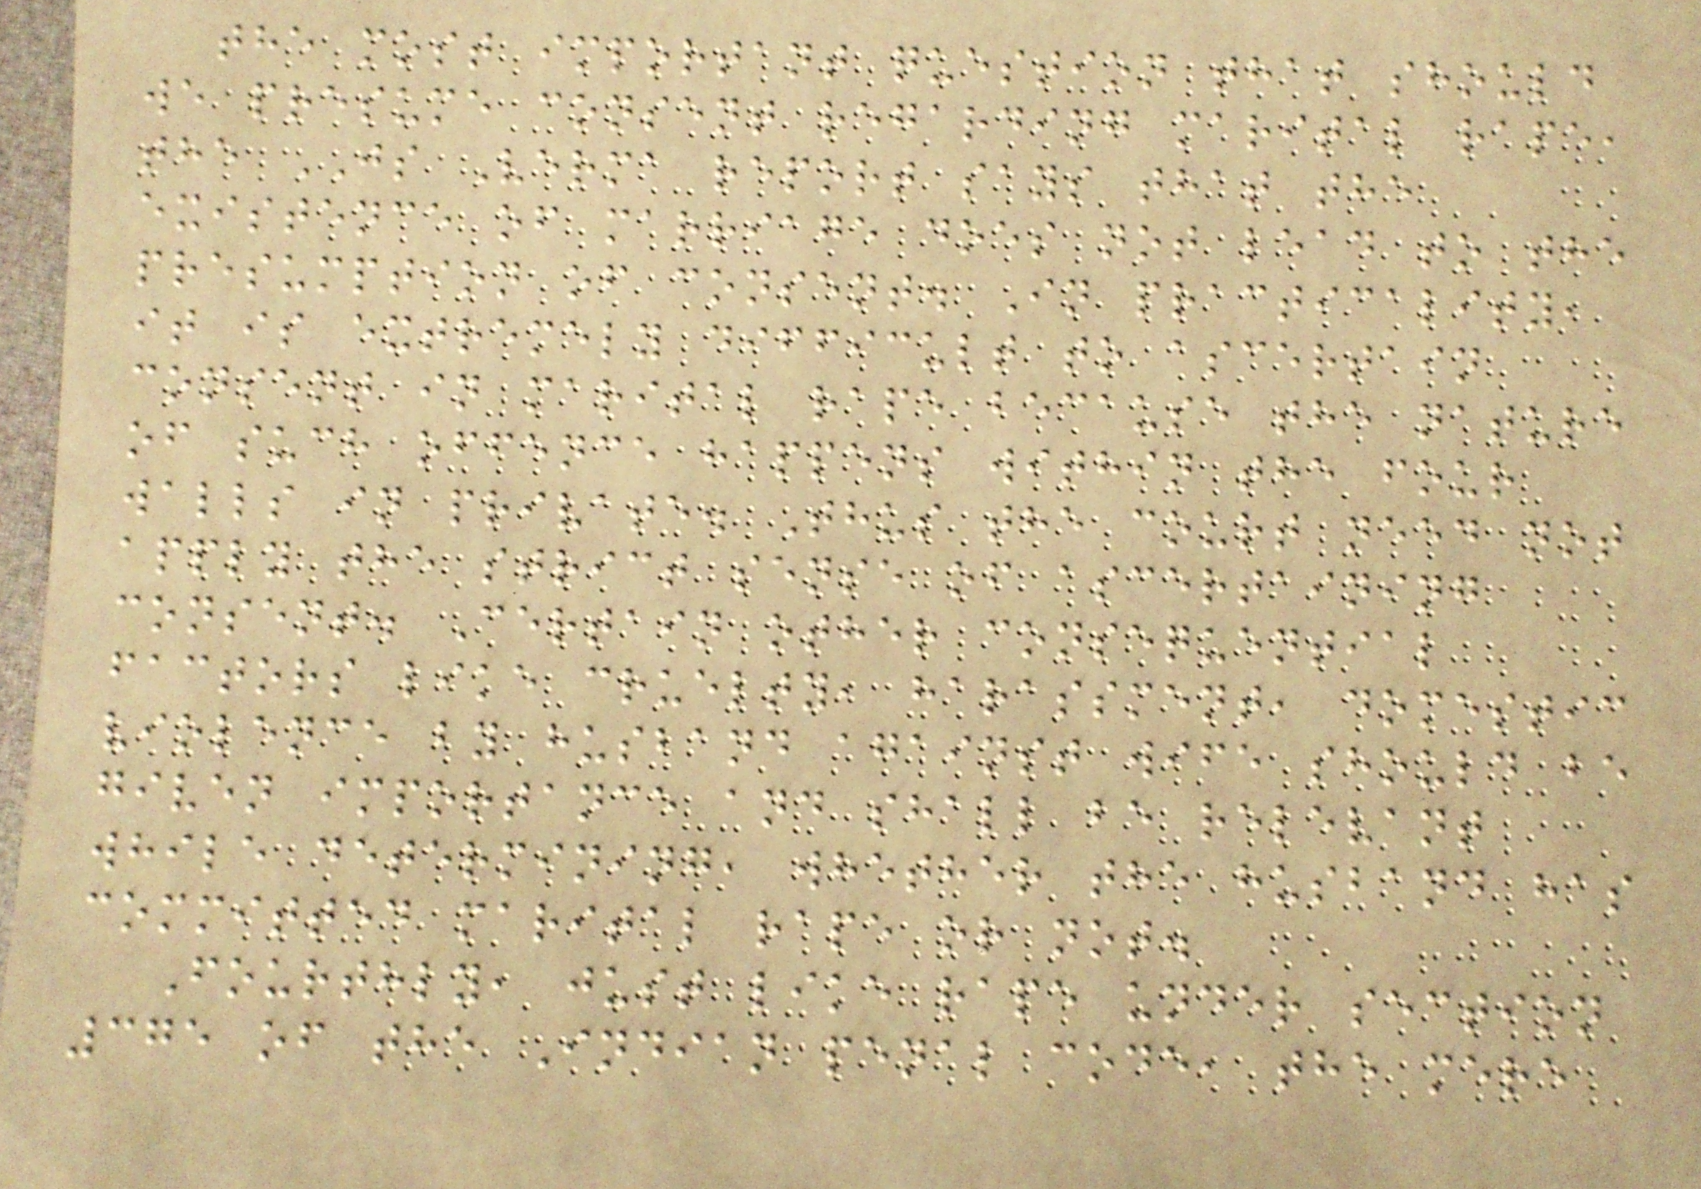the most important question that should
we presume consent regarding marital rape,
the JS Verma report says that the
existence of marriage does not lead to the
presumption of consent. In practicality,
it is extremely difficult to ascertain
consent in marital rape because the nature
of such offence happens within the four
walls in private. Thus the court need not
apply the strict sense of ascertaining
consent. Certain other consequential
factors like cruelty, harassment, domestic
violence by husband against wife should be
given importance and shall be relevant
while determining, whether the husband has
committed marital rape or not.
Fourthly, just like rape under section
375 of the Indian penal code, the mere
